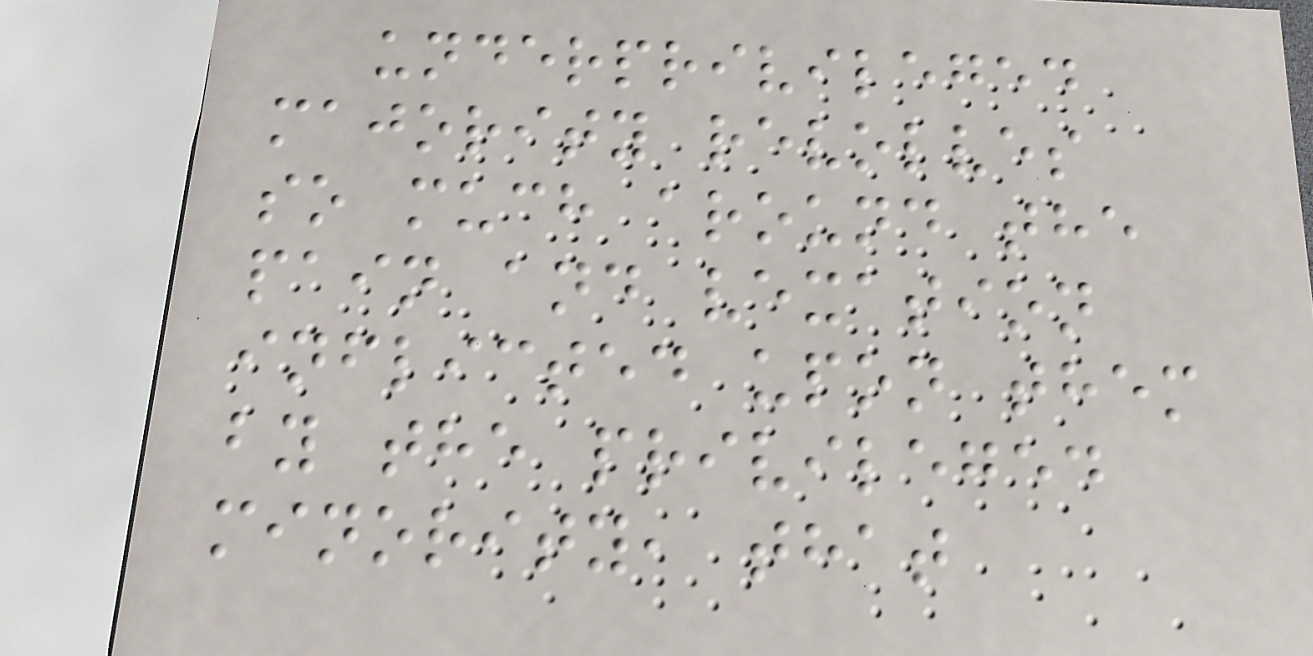underprivileged
majority revolves
so much around the
pain and vexation
inflicted upon them
by the privileged
minority, that
